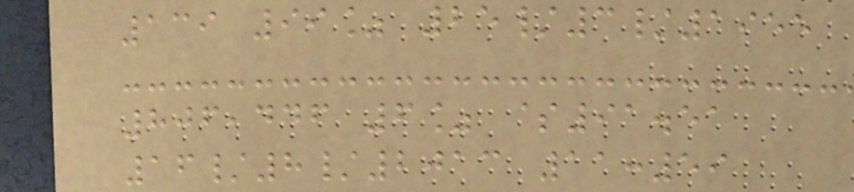139 99% 25/3/1955
806,446 6% $91.51
16/8/2013 11:59
